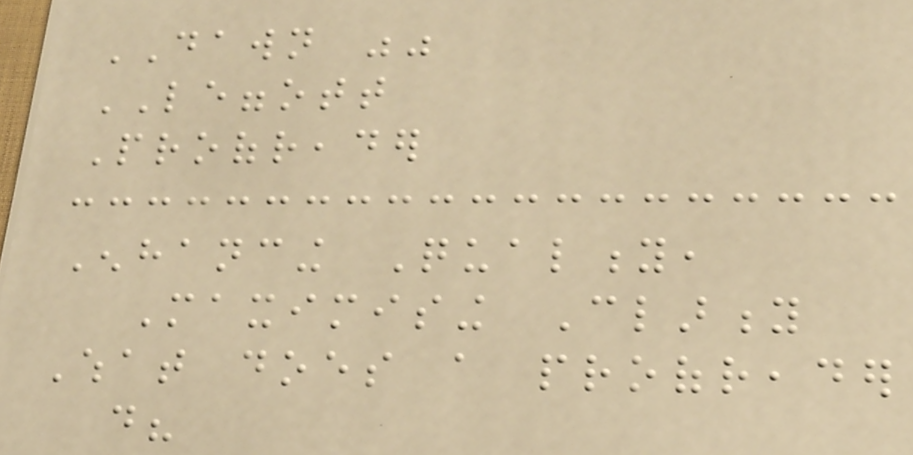DAWN ""
LEGGOTT
Proofreader
Enhancing Quality,
Maximising Clarity
What does a proofreader
do?
